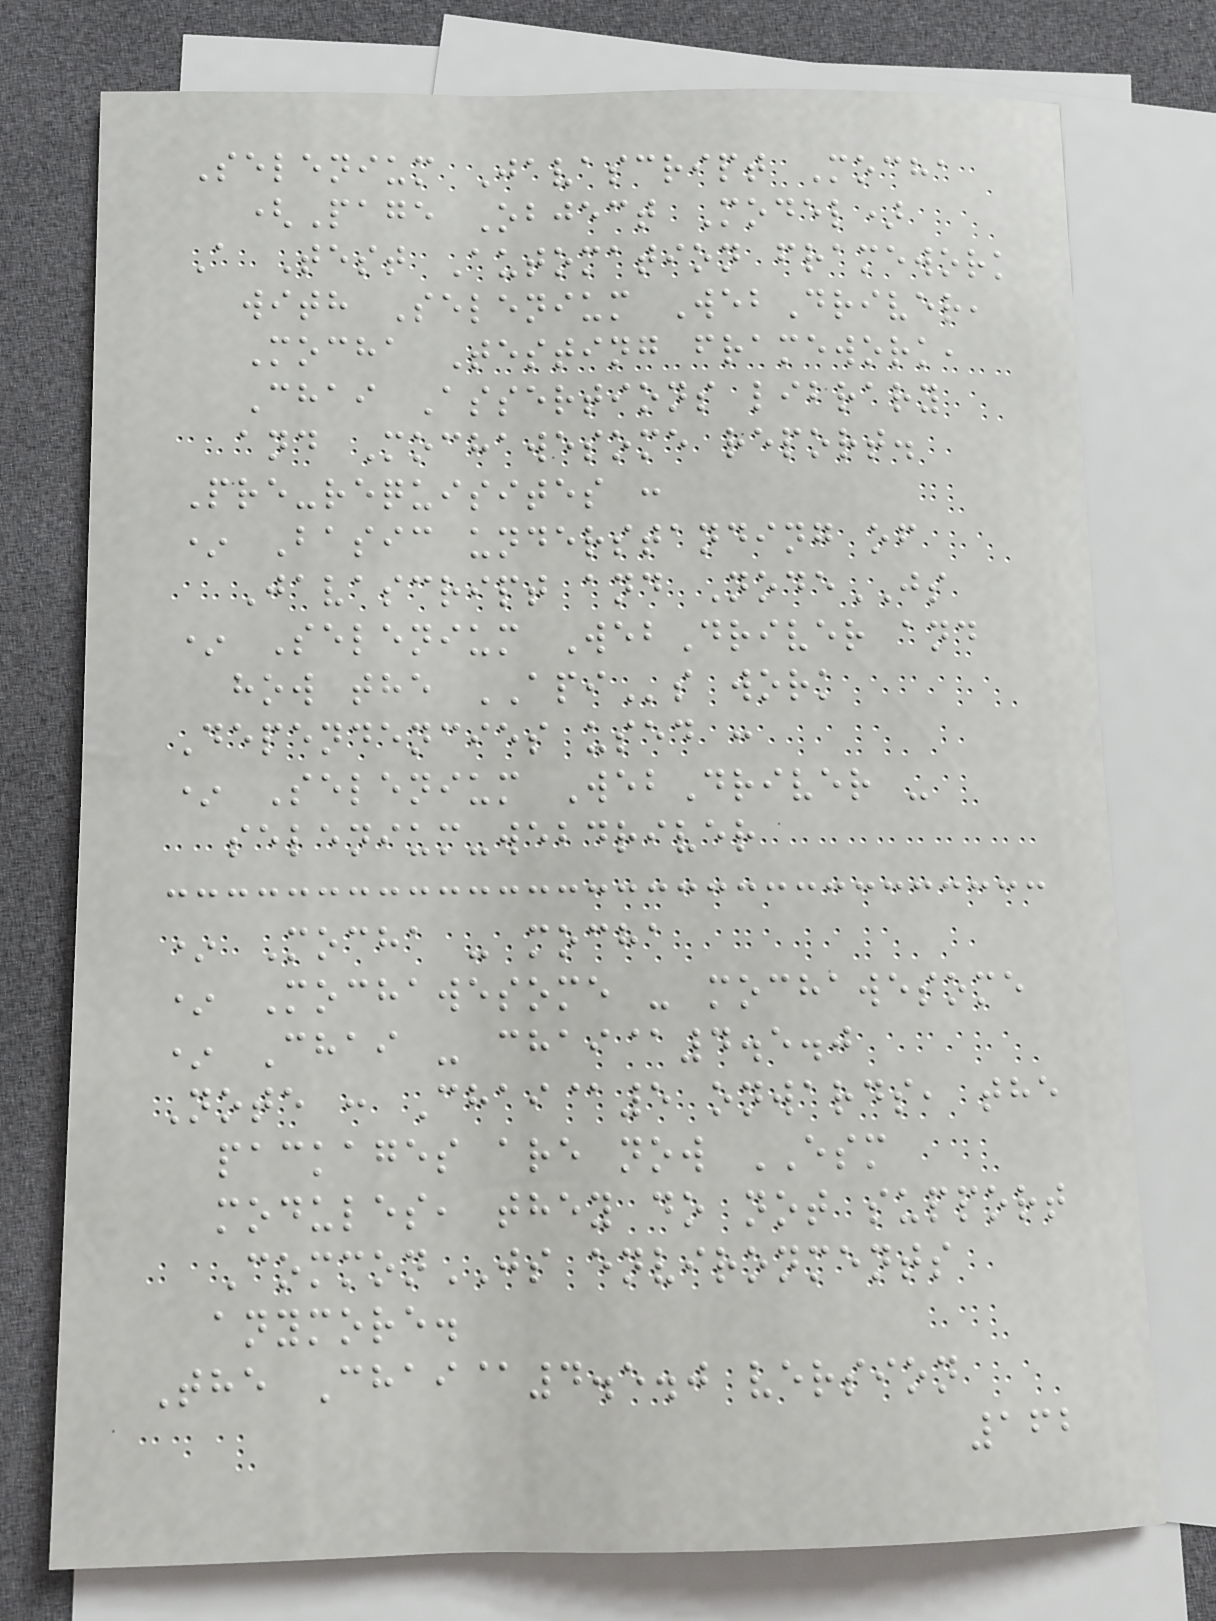Selenium Javascript Mocha
(Page Object Model)
A Test Automation framework
with Selenium WebDriver,
Mocha Testing framework,
Chai Assertions library
and Mochawesome report.
Pre-requisites :
* Basic understanding of
Javascript and NodeJS
* Selenium WebDriver and
how the APIs work
Dependencies used :
* Selenium WebDriver -
selenium-webdriver
* Mocha - mocha
* Mochawesome - mochawesome
* Chai - chai@4.5.0
Note : Chai@5 onwards, the
packages are now ESM
modules, they do not support
CommonJS environments
anymore.
The Chai@4.5.0 version
162
